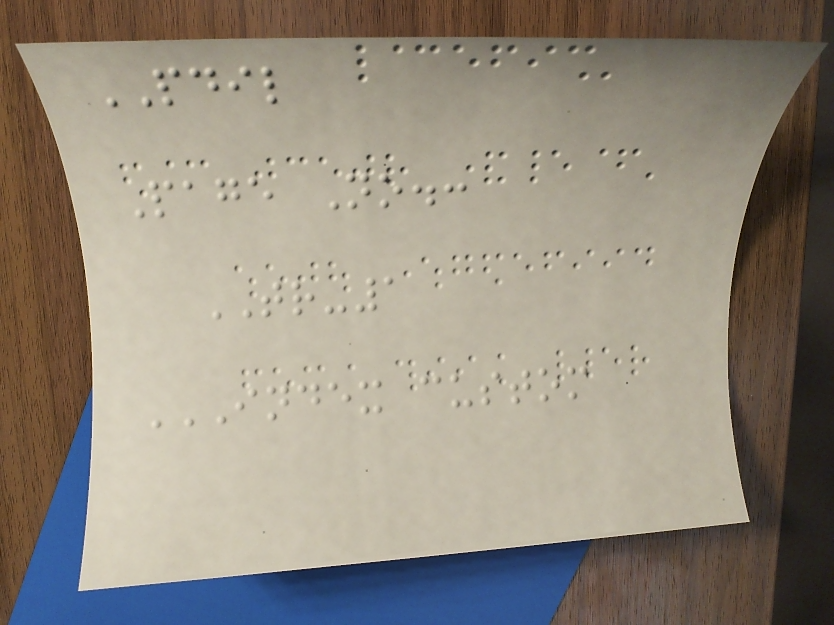PDIL
Page No.:
TR-1
INDEX CUSTOM
